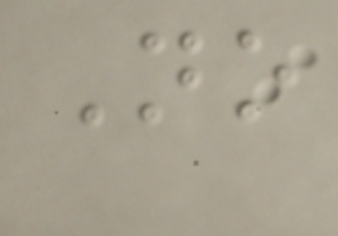No
